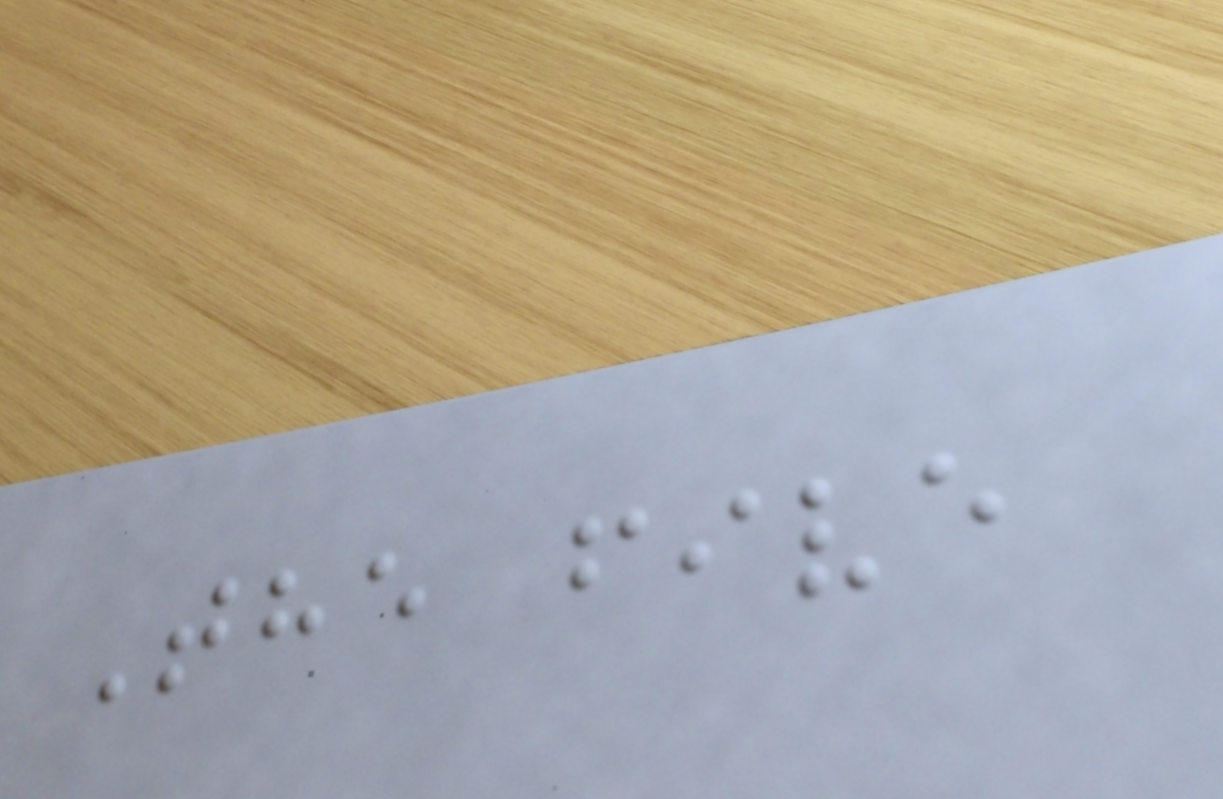The five
